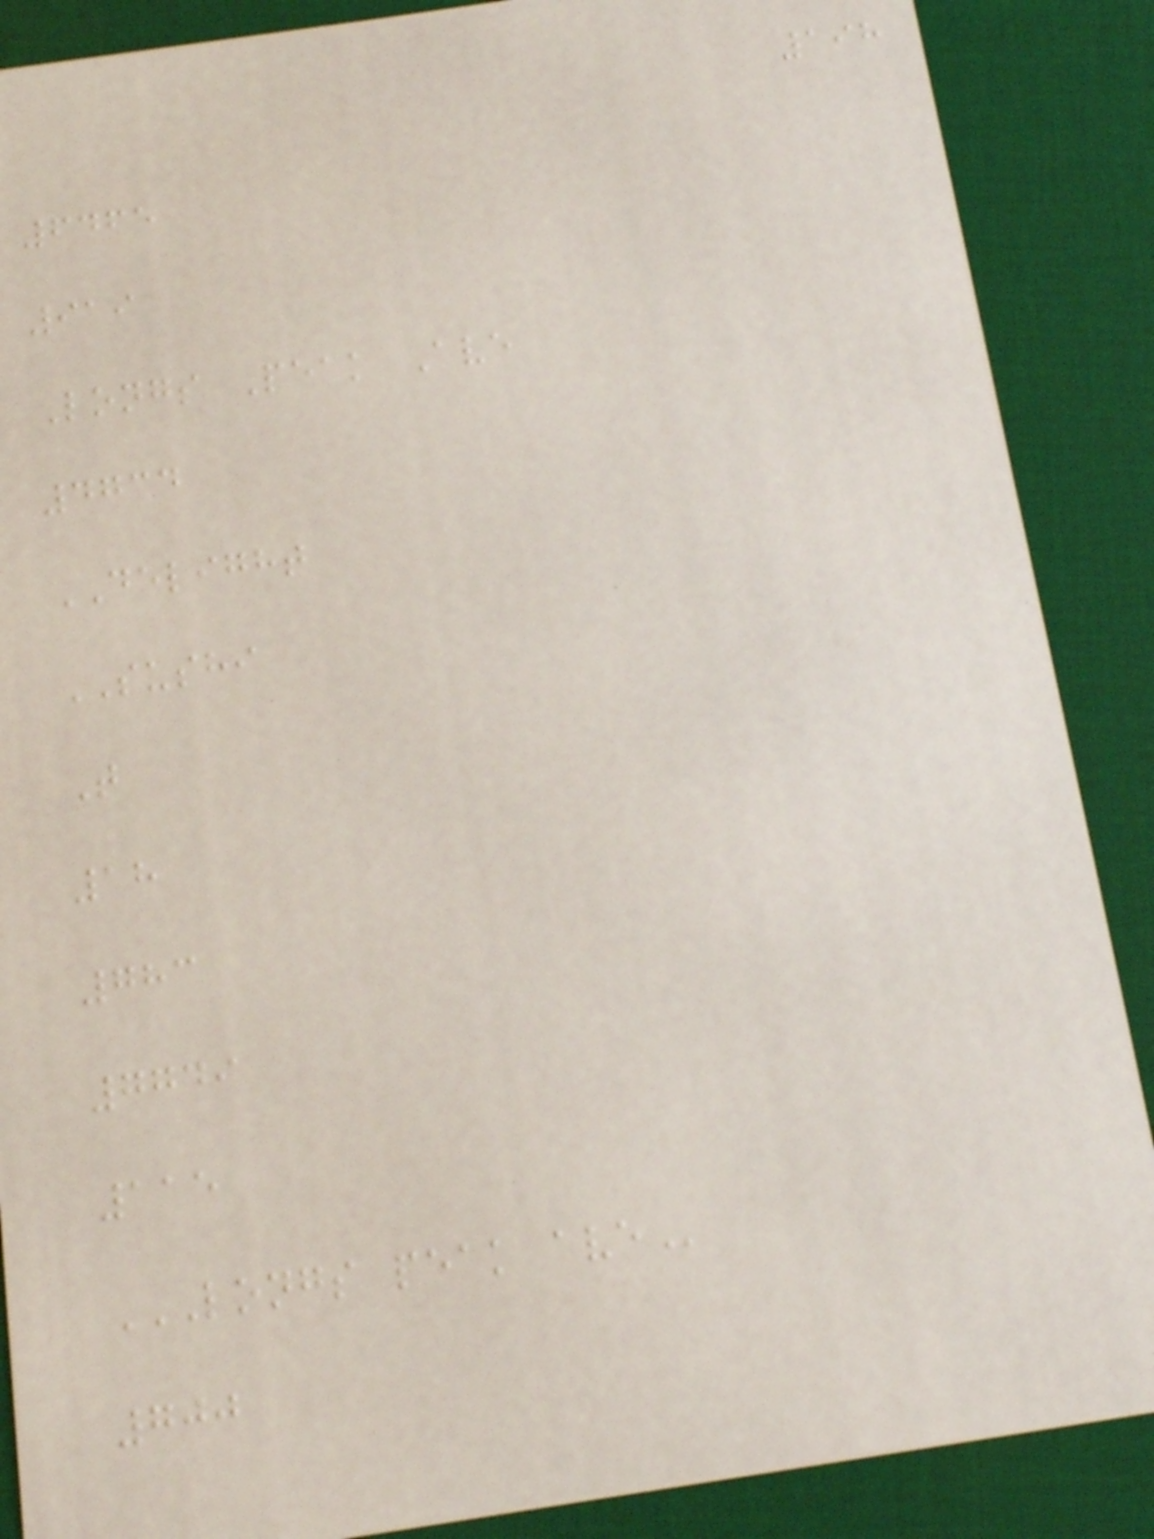198
6465
919
Longs Peak Ave
4734
DELIGHT
SUSHI
T
18
783
7749
115
LONGS PEAK AVE
700
